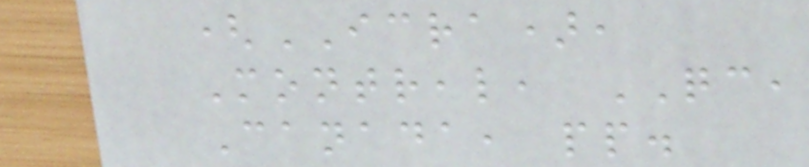(ICRA),
Montreal, QC,
Canada, pp.
